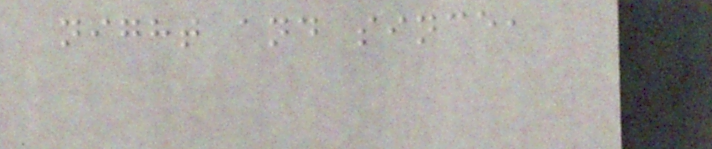night and since,
